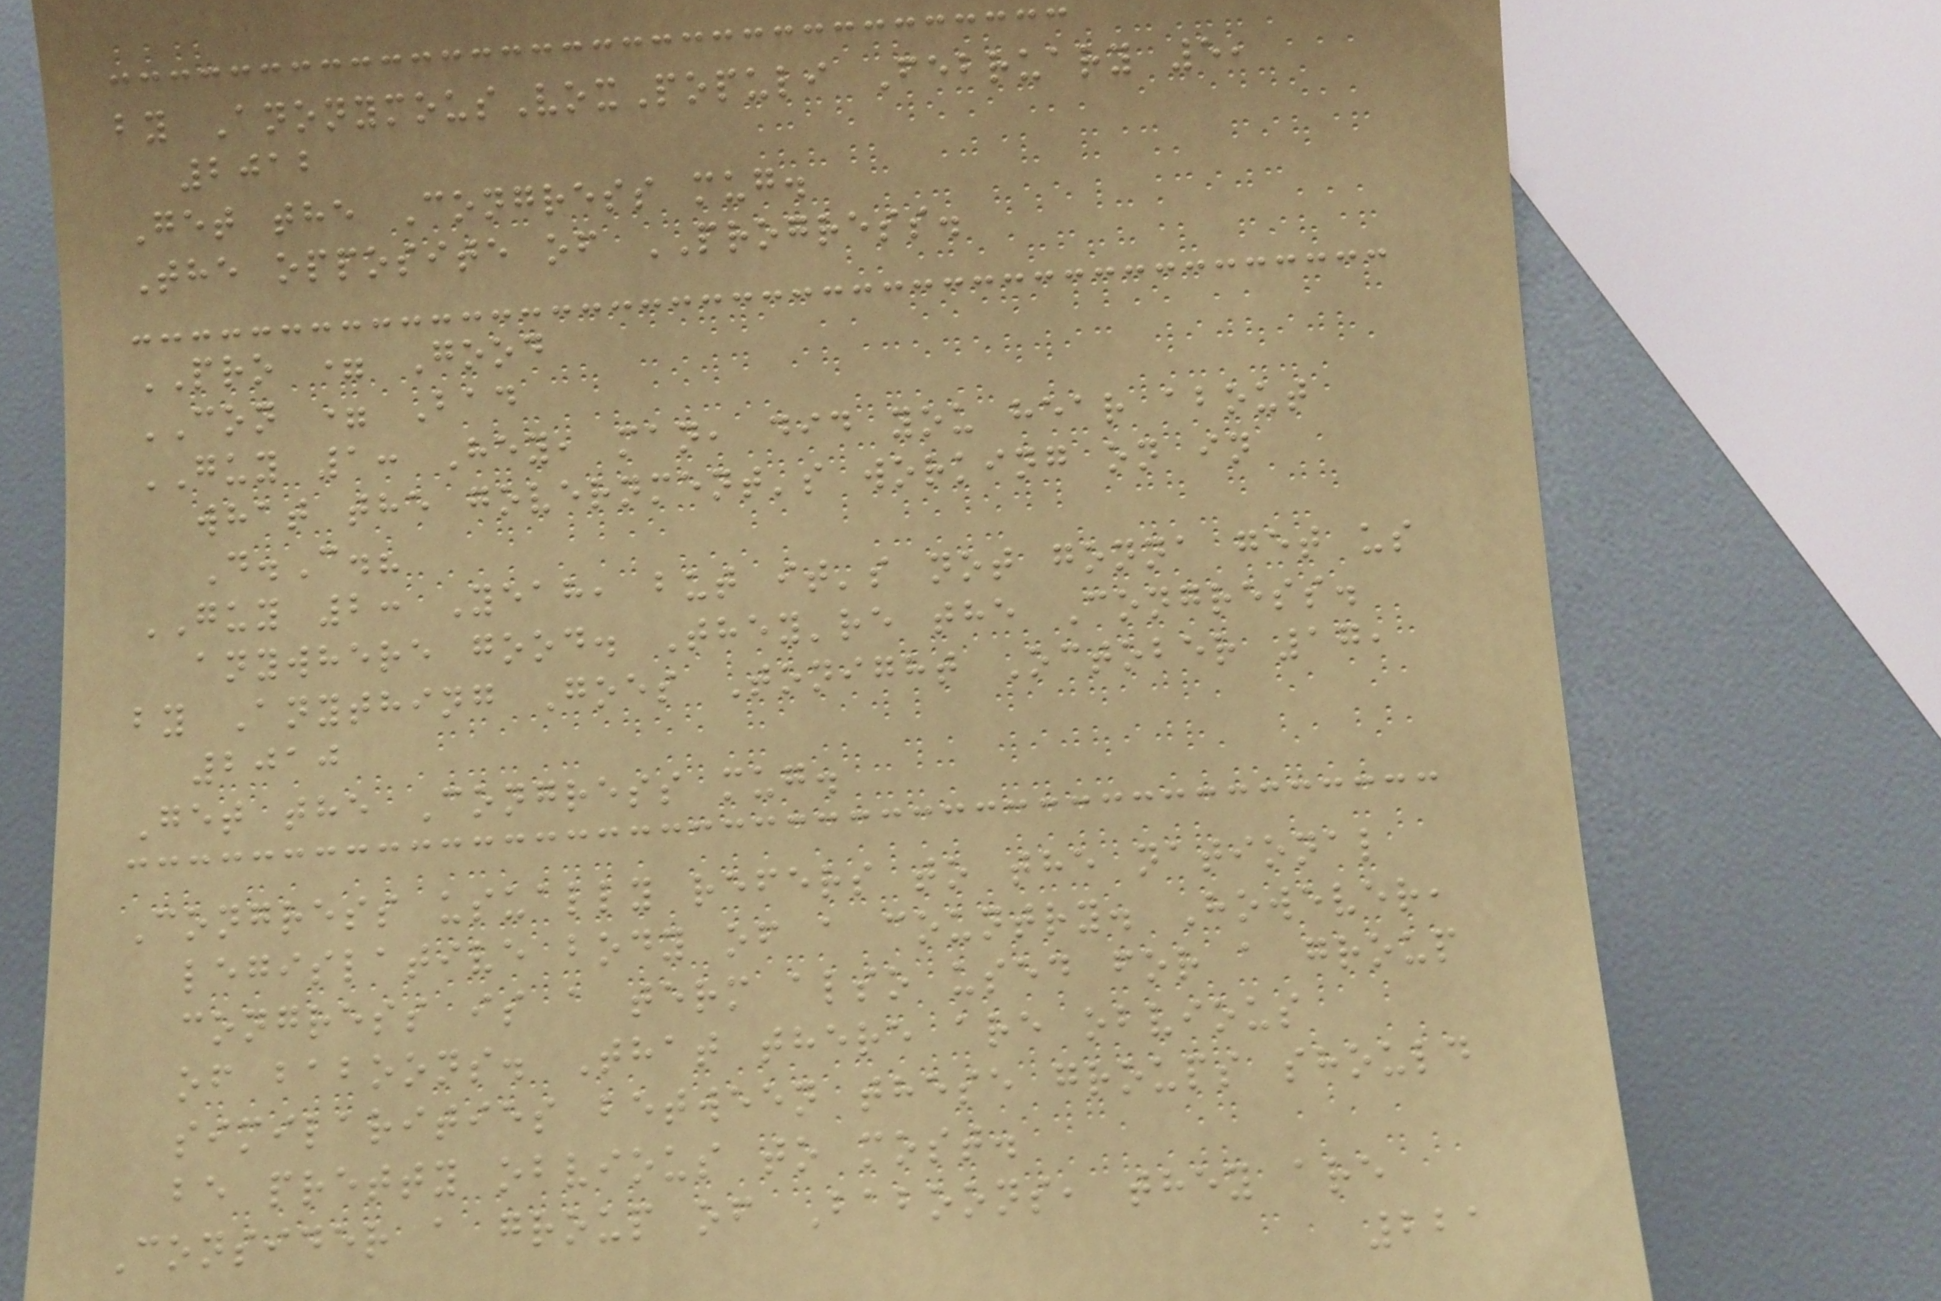by AnonymousVoxPopuli February 5,
2012
Get the Congress mug.
The opposite of PROGRESS.
PRO = Good
CON = Bad
GUY 1: Hey, man, did you hear about
what the government's working on in
D.C.?
GUY 2: Yeah, but it's not gonna get us
anywhere good. They're the Congress.
by Anything Goes Tonight October 17,
2010
Get the Congress mug.
Congress usually refers to the national
legislative body of a country. However,
congress is a term also used for a group
of baboons. That there are obvious
similarities between these groups should
be pretty obvious to most.
Consider a group of Baboons, they are
221
